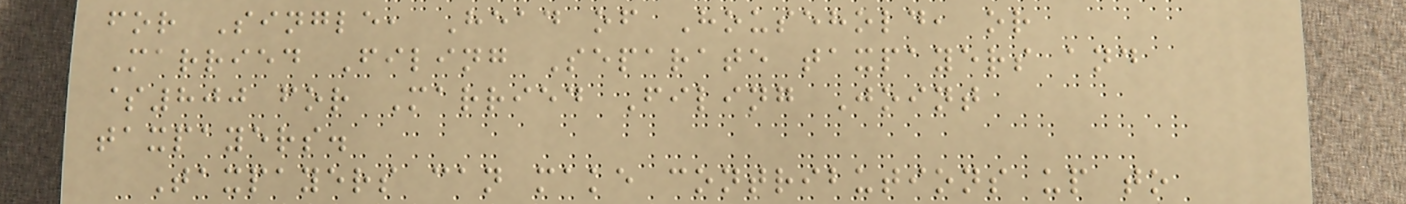for Single, Head of Household, or
Married Filing Separate taxpayers and
$800 for Married Filing Joint
taxpayers.
Taxpayers can make contributions up to
